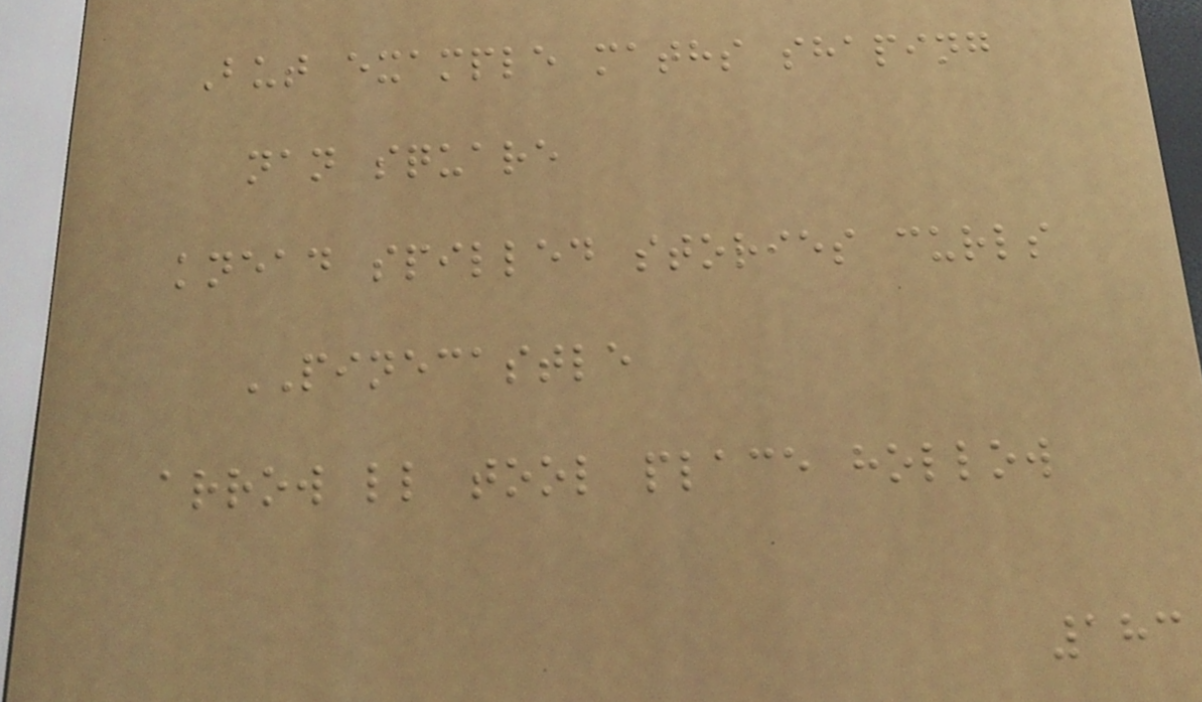But example maths shaping
nan square
knead spilled stories curls
PINECASTLE
arrow ll tool place hollow
183
